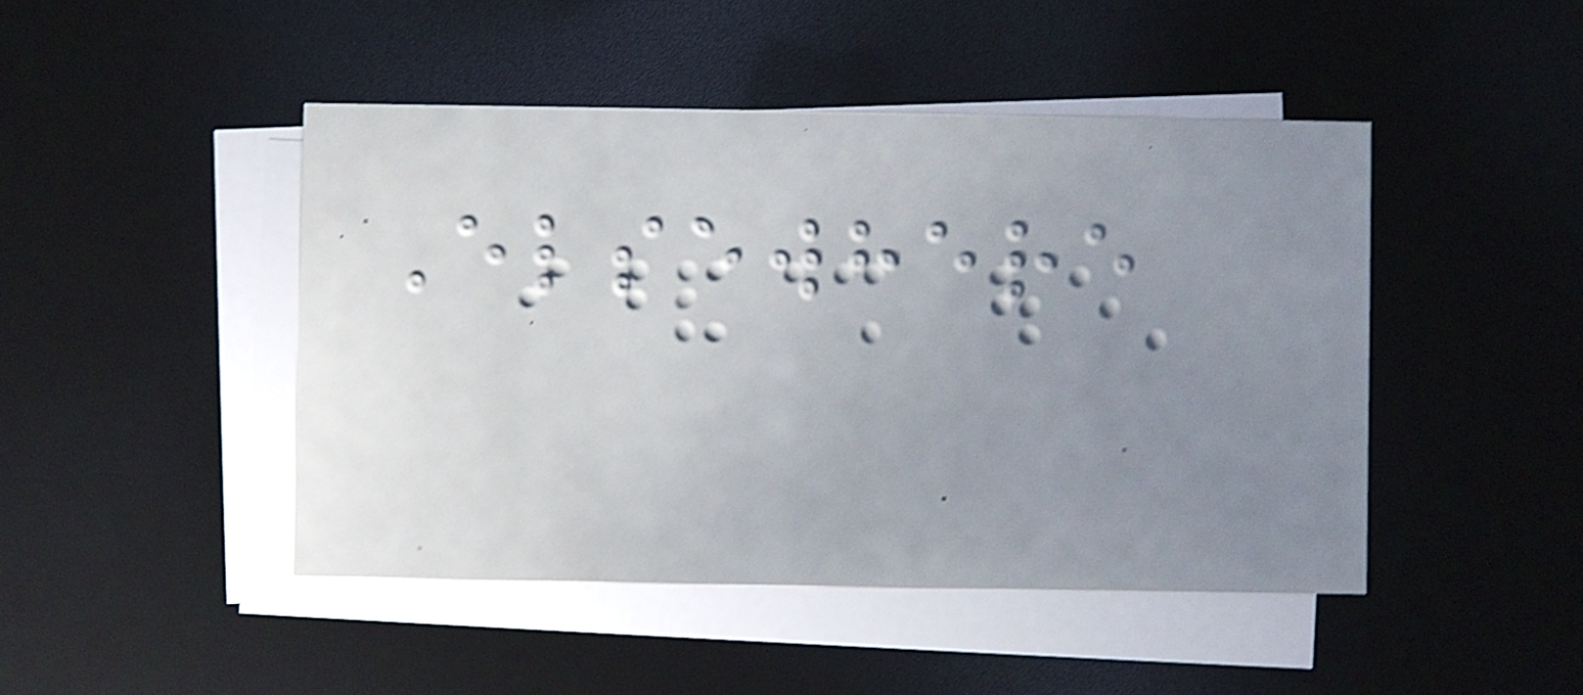Elsewhere
